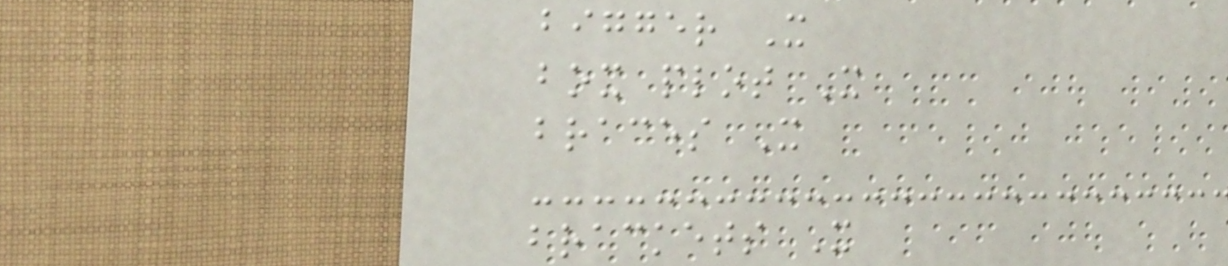bigger X
box plot X
braces X
brackets X
